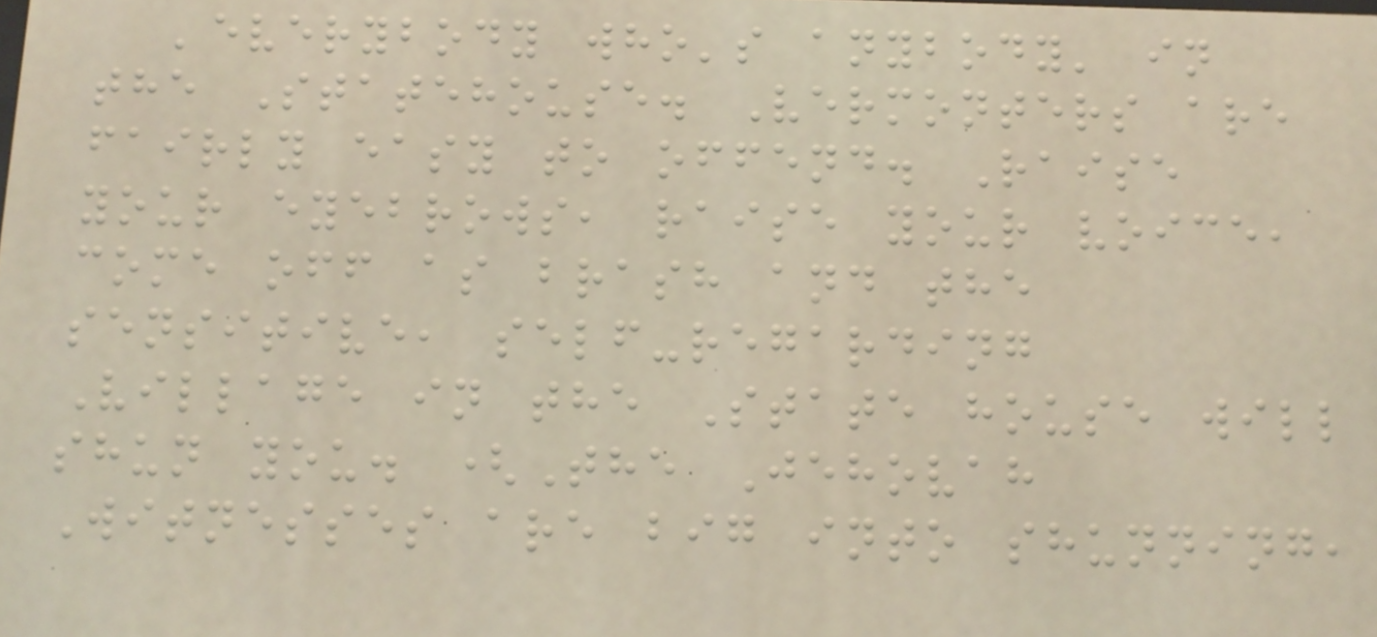'everybody who's anybody' in
the Statehouse. Vermonters are
fairly easy to offend. Raise
your eyebrows, raise your voice,
come off as brash and the
sensitive, self-regarding
Village in the State house will
shun you. (The Jehovah
Witnesses are big into shunning,
